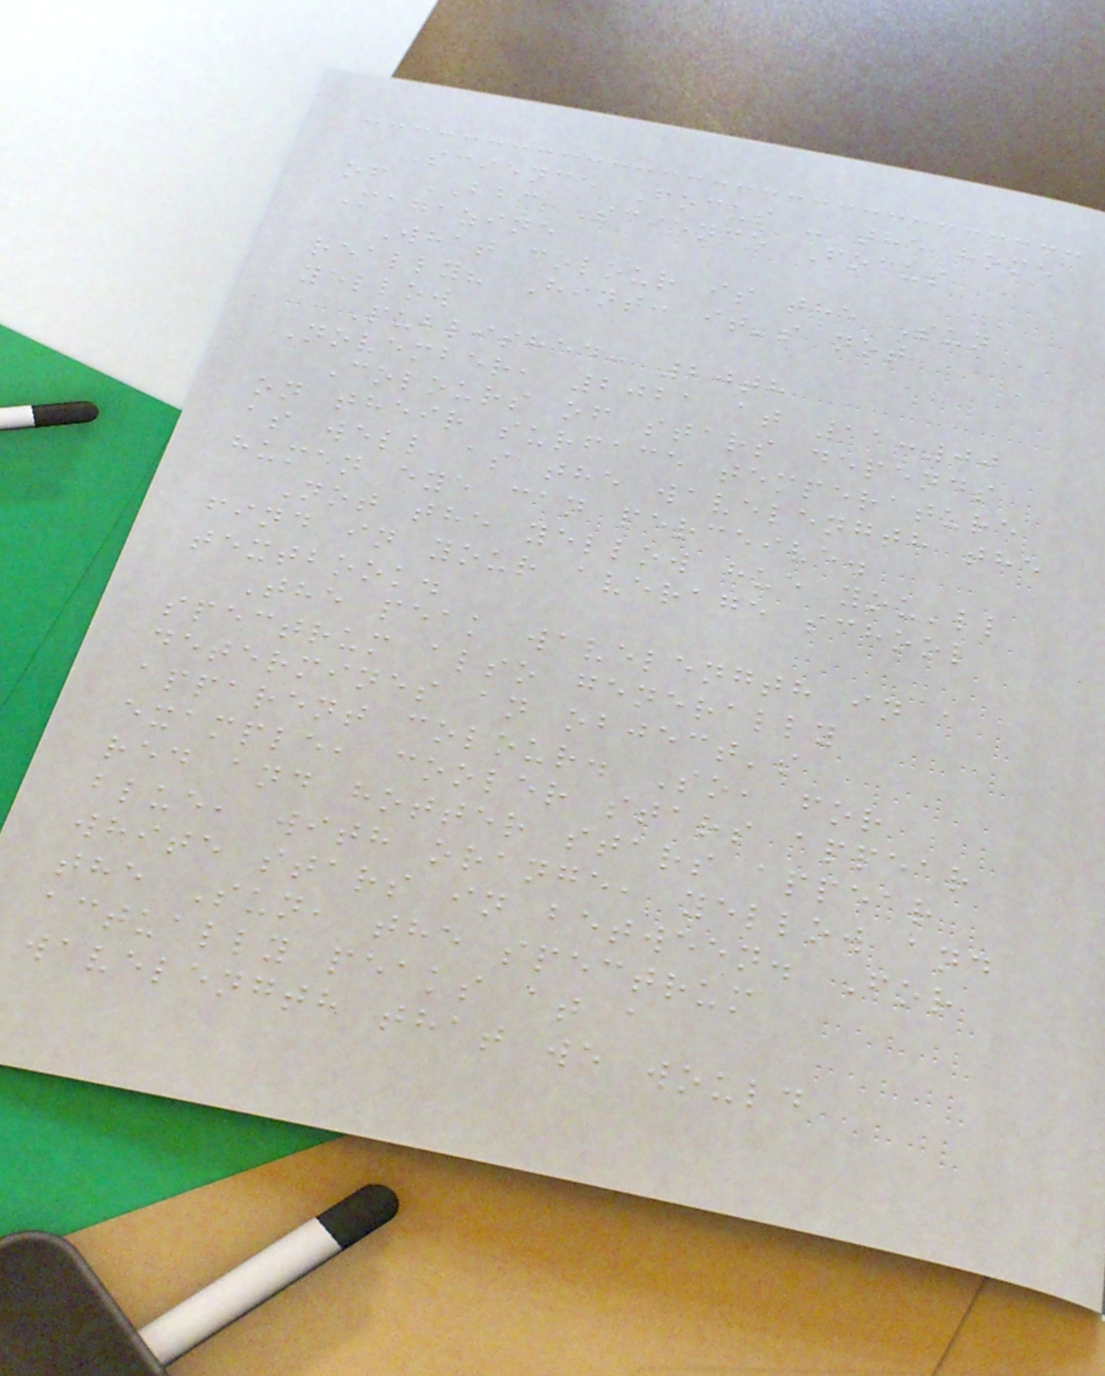Science Focus - the home
of BBC Science Focus
Magazine
What colour is the Sun
really? Hint: it's not
yellow
Published: 20th
November, 2021 at 11:00
Colours of stars depends
on their surface temperature
as well as the wavelength the
human eye can perceive.
Not the yellow hue you'll
find in your average school
textbook.
The peak wavelength in a
spectrum also generally
determines an object's
apparent colour. So, for
example, cooler stars appear
red and hotter stars appear
blue, with orange, yellow and
white stars in between. For
the Sun, the spectrum
actually peaks at a
wavelength that we would
